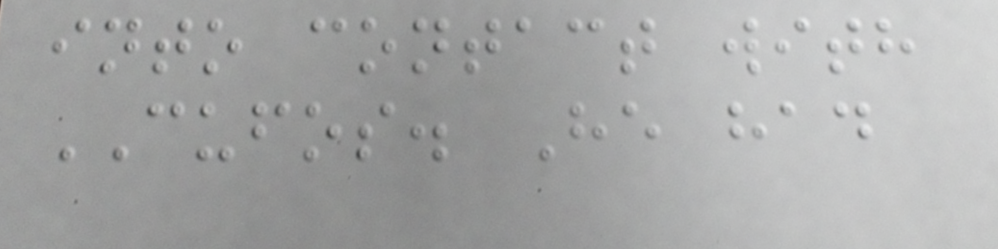into contact with
CUFOS. He had
